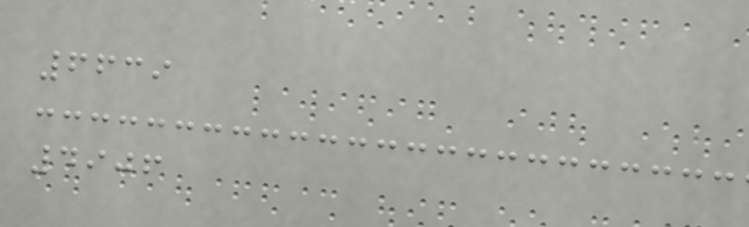6639
4906
